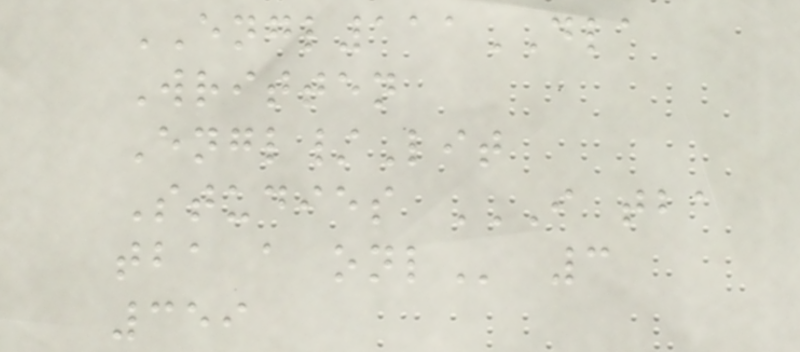ENGL111DLA
Written
Engl/Lit
Studies I TBA
TBA A ONL 3
359
